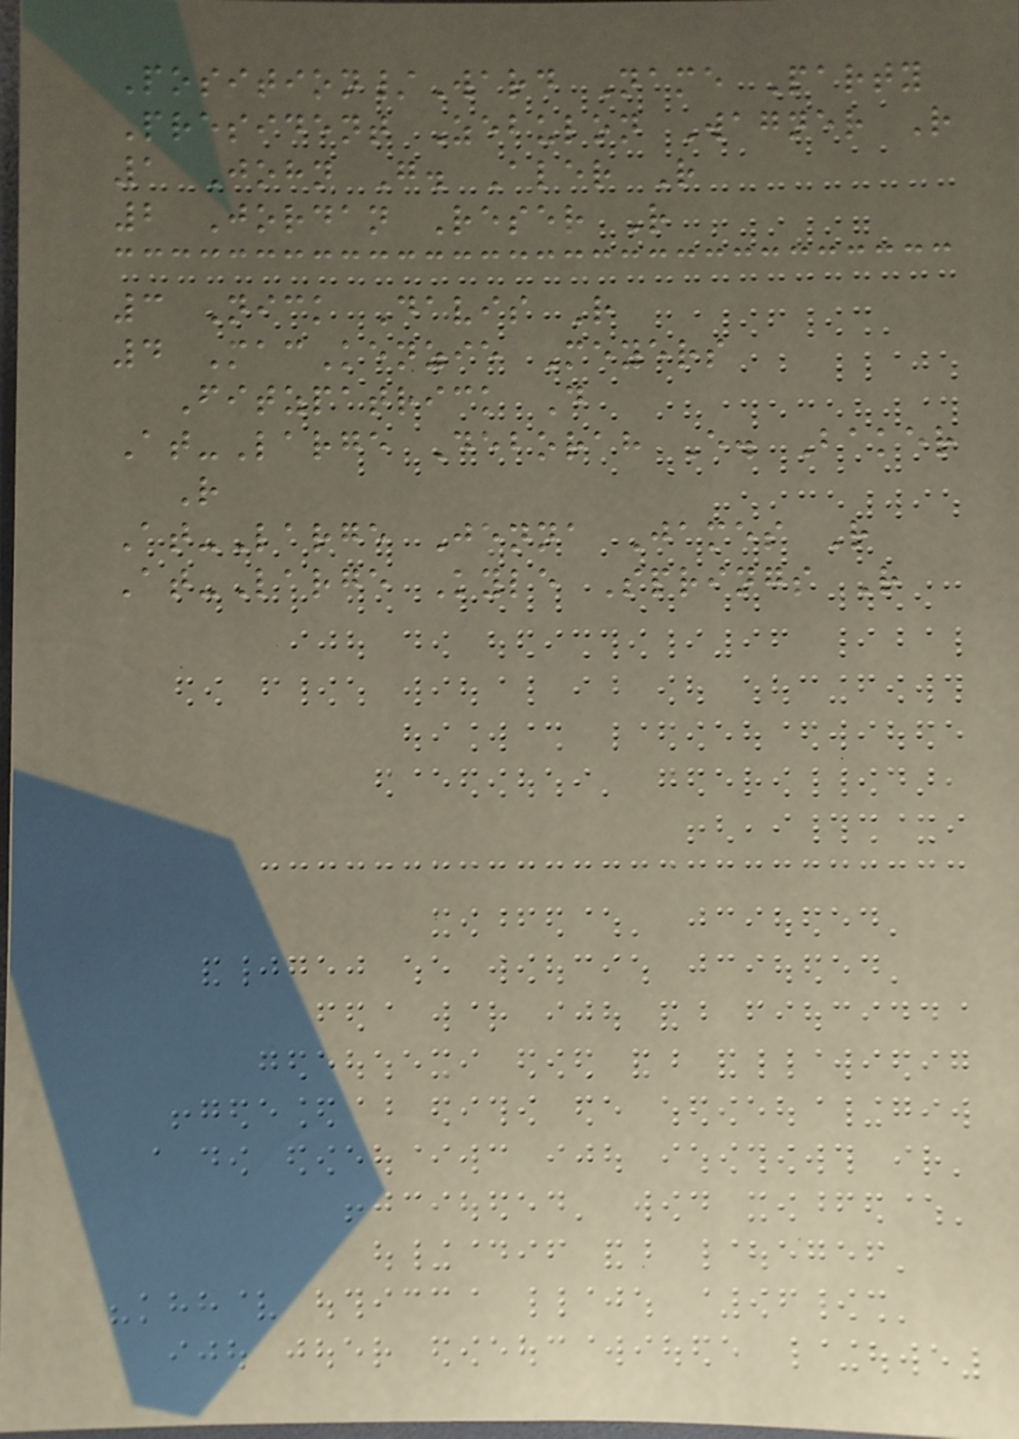Position/Ward Name Party
President Zebulon Wagner R
1 John G. Aler R
2 Jordan Reser R
3 Nick Davis R
4 MacKenzie Meyers
Fitzpatrick D
At-Large Deborah E. Baker
R
At-Large Jenna James R
At-Large Kyle Springs R
